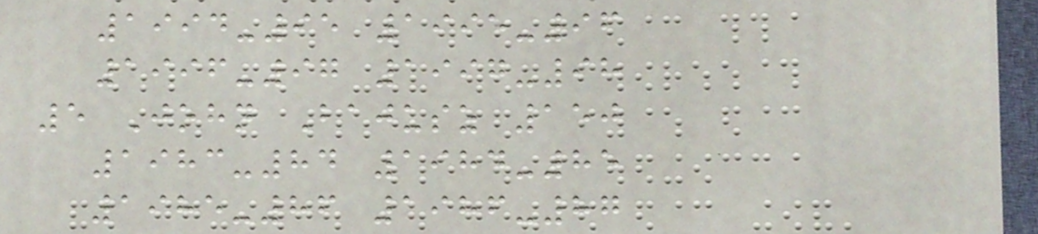1994-95 1995-96
1996-97 1997-98
5 John Bajusz 150
1983-84 1984-85
1985-86 1986-87
